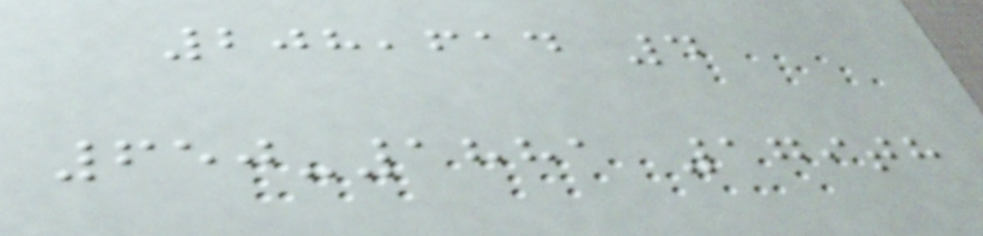208,614 4
650-1881 179th
